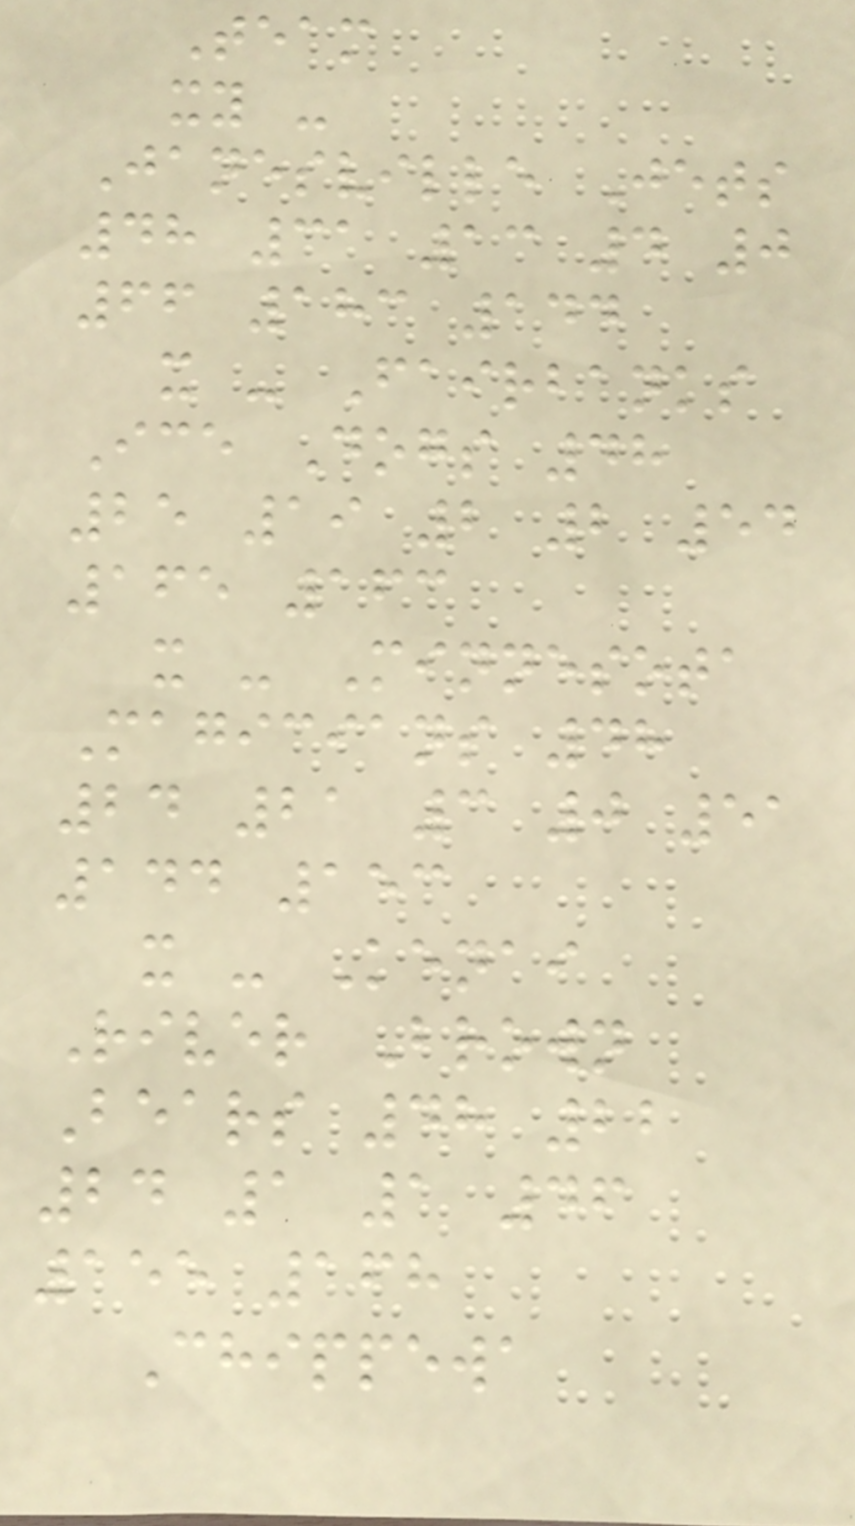Team
xy -
Janesville Jets
48 31 13 4 0
66 183 144
x - Fairbanks
Ice Dogs 48
25 19 2 2 54
165 163
x - Minnesota
Magicians 48
24 21 3 0 51
144 153
x - Kenai
River Brown
Bears 48 22
24 1 1 46
155 168
Chippewa
